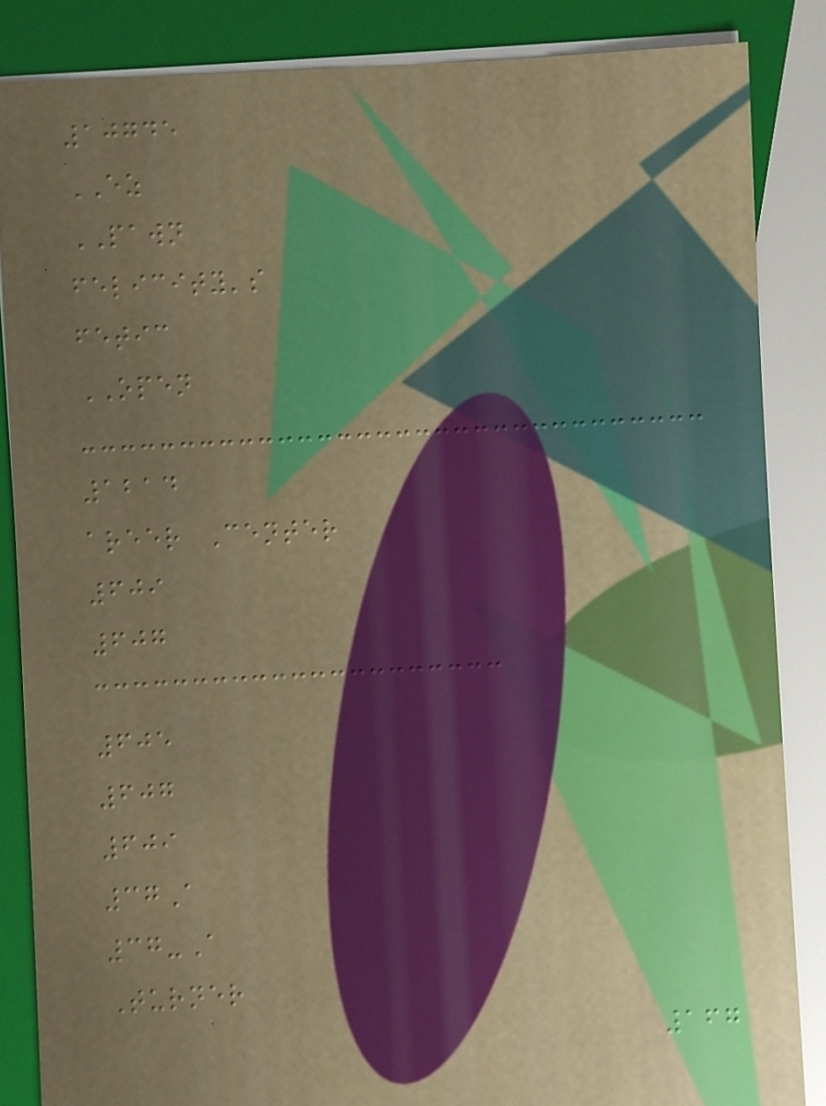10745
EZ
PAWN
felicity's
fetic
OPEN
1214
areer Center
609
607
605
607
609
37A
37-A
Turner
167
